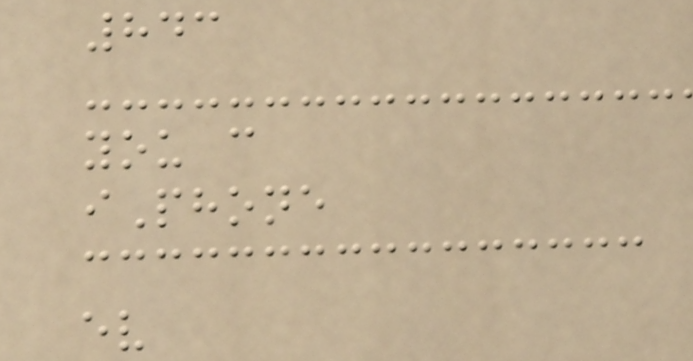843
you c
iPhone
ev
